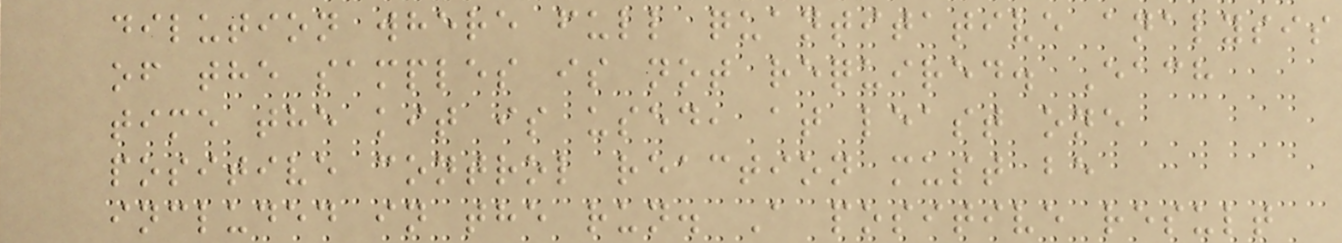dilution where full quantitative analysis
of the samples is not required. Each
time the kit is used, at least one
positive control reaction must be
included in the run. A positive result
